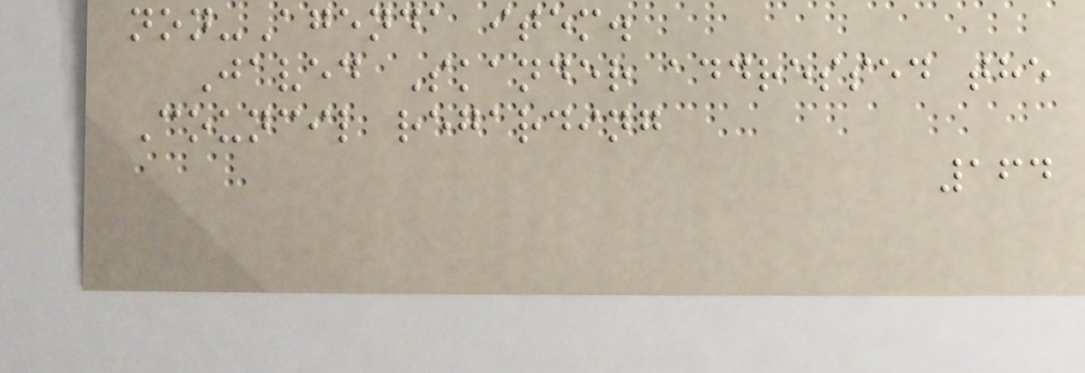non-Agenda item.
Javed Skander addressed the
Council regarding
164
